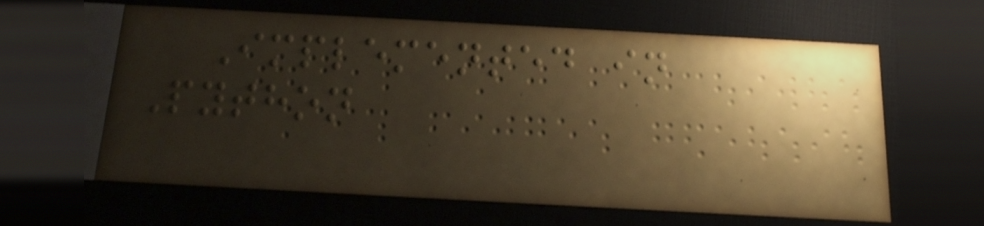Implemented in
Python
